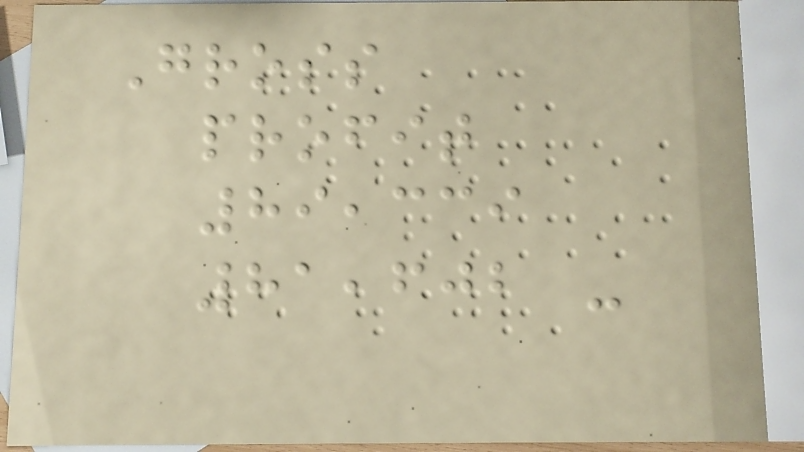Gross
profit
89,339
81,602 -
